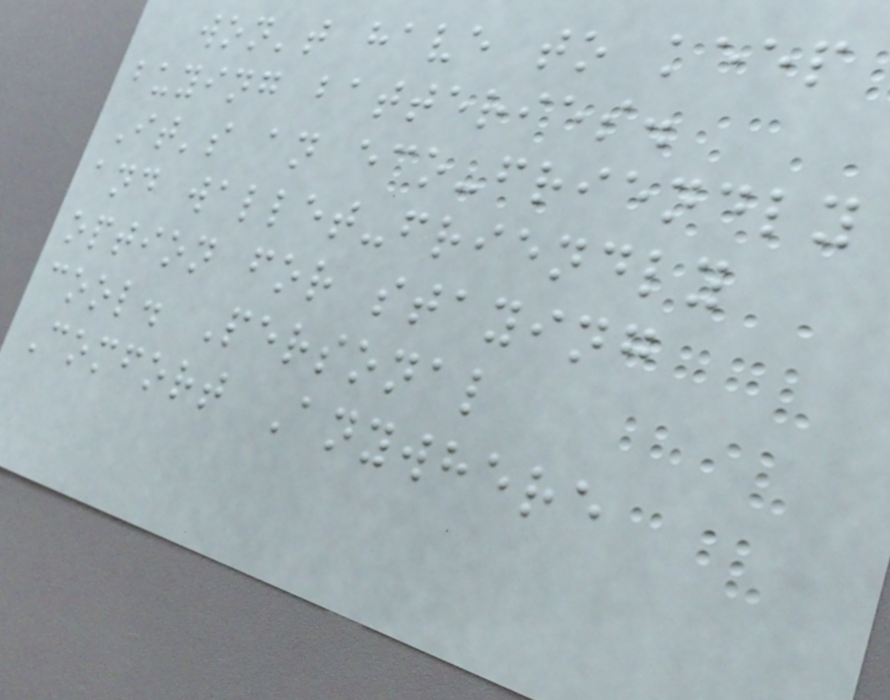won't have to keep
buying batteries.
It's an eco-friendly
and wallet-friendly
option for staying
cool. Personal
Comfort Anywhere
